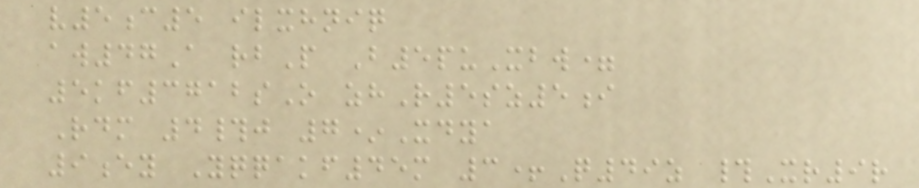v5c5 ilxhniq
aw47A rbP B5puXbw=
5kf3712sO zhR5sz5i
Rdm 4#j 7*Xdya
9ey Yqqakf45m 3+Q49z #Xr9r
